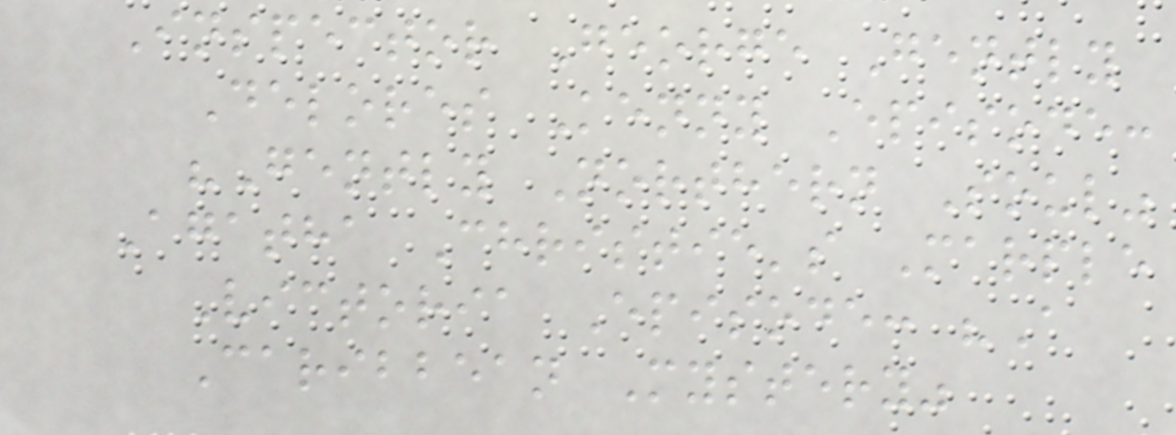Inspector George Gently
Delores Kenny Episode:
"Gently Northern Soul"
Agatha Christie's Marple
Victoria Episode: "A
Caribbean Mystery"
